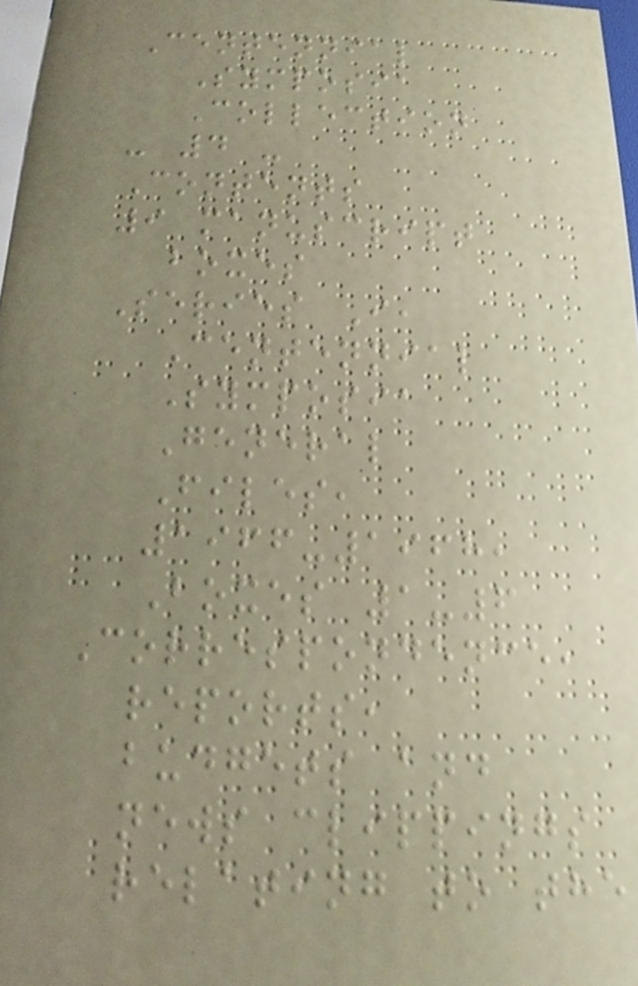Centennial
Symposia
Collection
- 4 -
Contents
9 manuscript
boxes
Series I,
Centennial
Symposia
General
Files,
1966-1968,
Boxes 1-6
Correspondence,
reports,
budgets and
news clippings
relating to the
